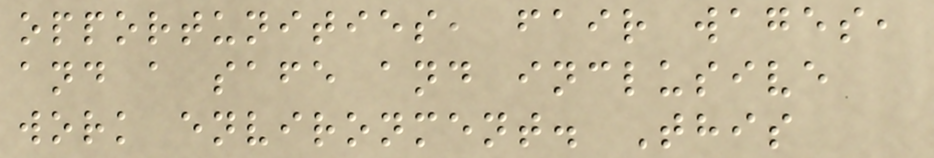opportunities, fair wages,
and a safe and inclusive
work environment. This
